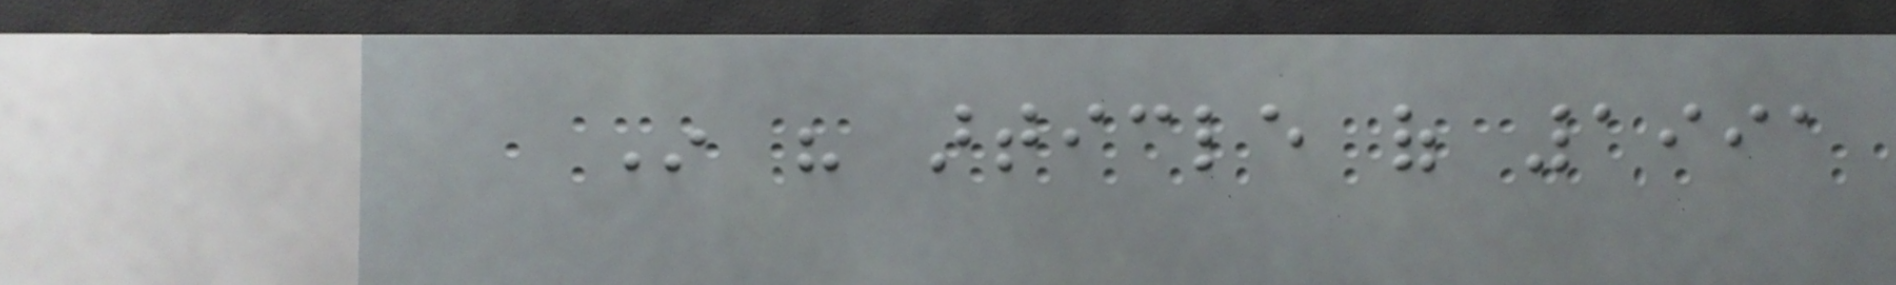In his article of 1991
